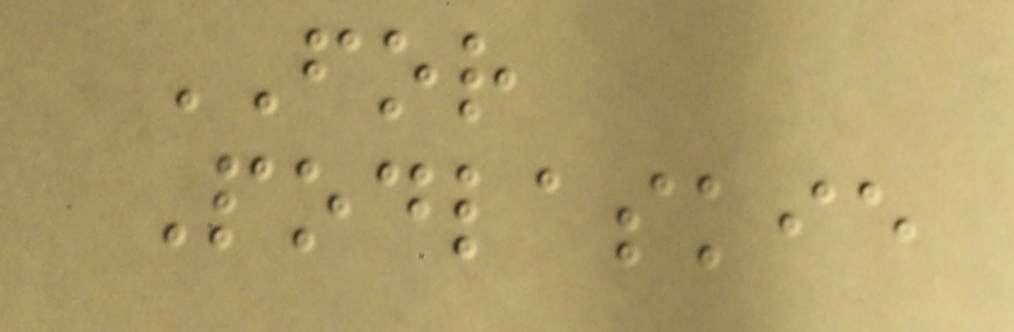FOR
Podlaskie
